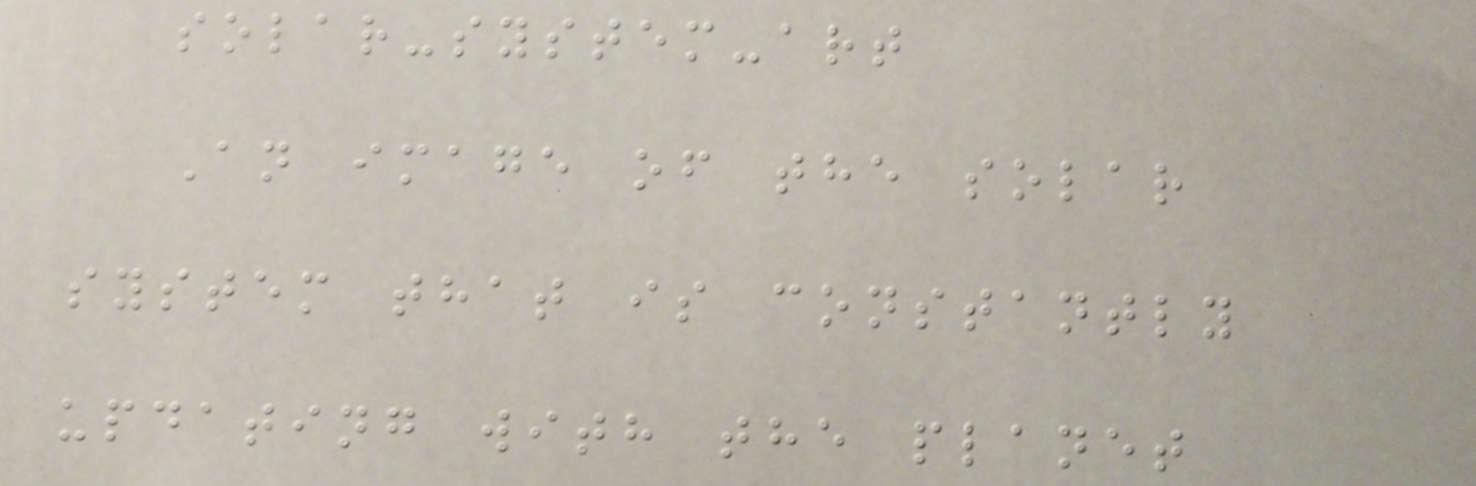solar-system-art
An image of the solar
system that is constantly
updating with the planet
